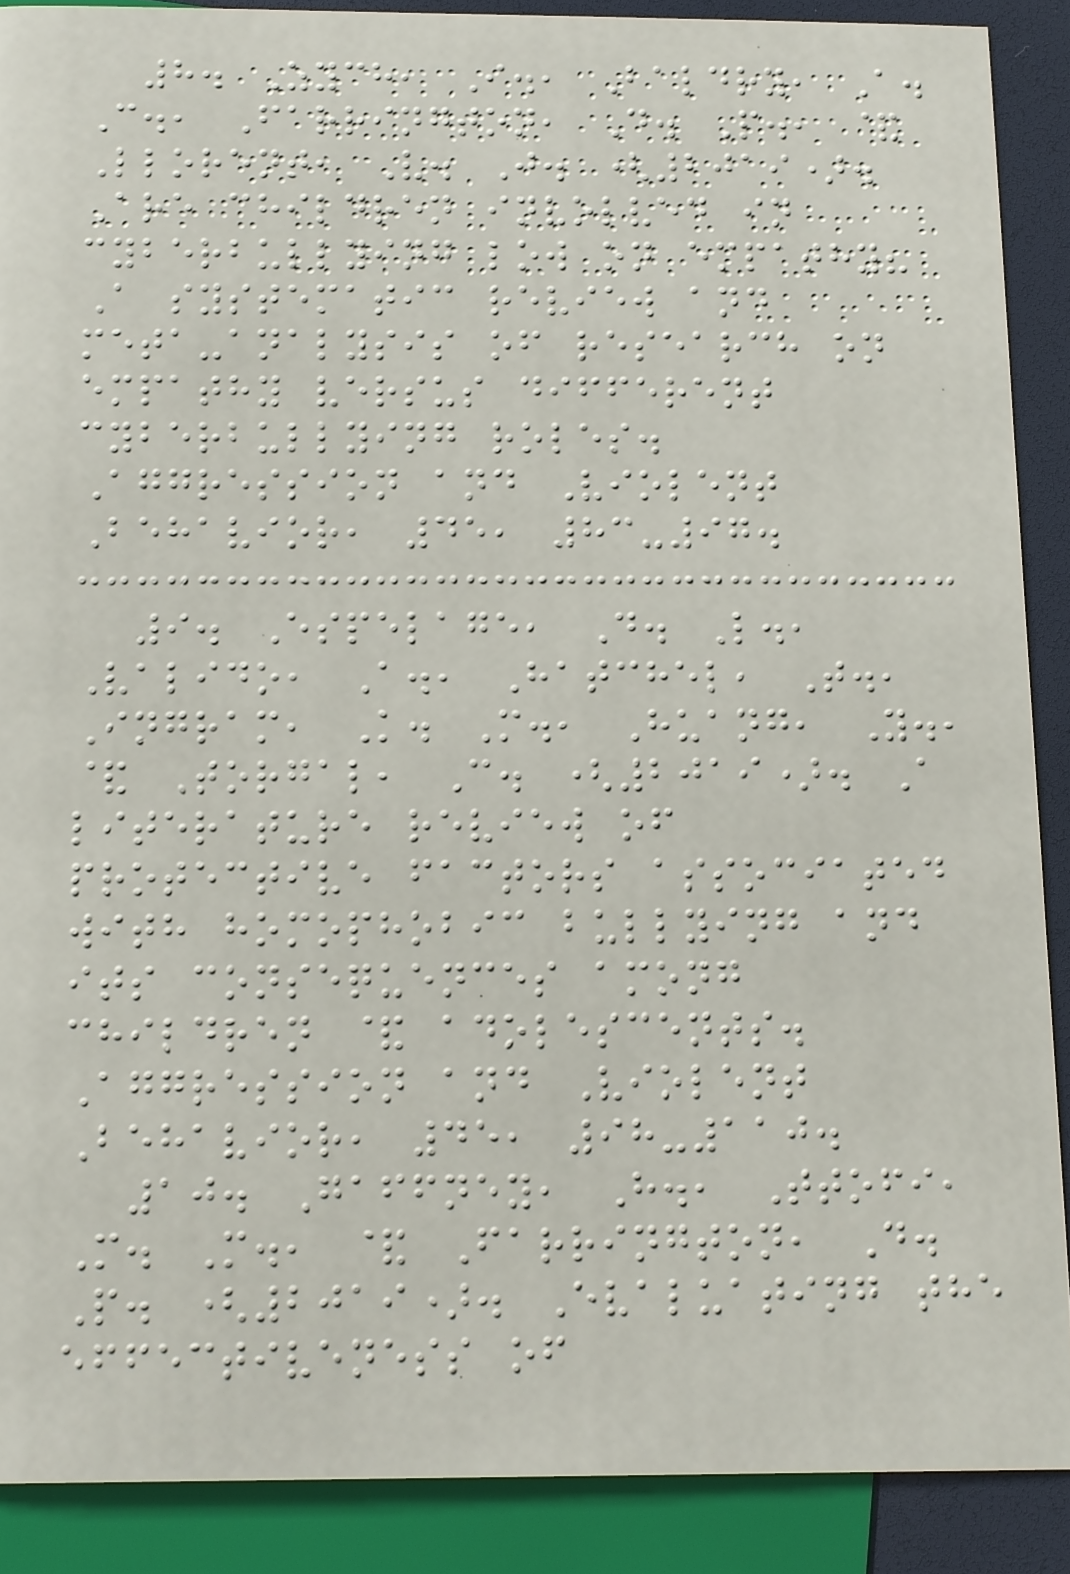8. Zych, I., Baldry, A.
C., Farrington, D. P., &
Llorent, V. J. (2019).
Are children involved in
cyberbullying low on empathy?
A systematic review and
meta-analysis of research on
empathy versus different
cyberbullying roles.
Aggression and Violent
Behavior, 45, 83-97.
9. Espelage, D. L.,
Valido, A., Hatchel, T.,
Ingram, K. M., Huang, Y.,
& Torgal, C. (2019). A
literature review of
protective factors associated
with homophobic bullying and
its consequences among
children & adolescents.
Aggression and Violent
Behavior, 45, 98-110.
10. Gaffney, H., Ttofi,
M. M., & Farrington, D.
P. (2019). Evaluating the
effectiveness of
